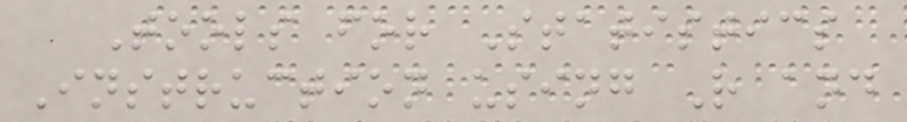Tools for Statistics
Instruction using R and
